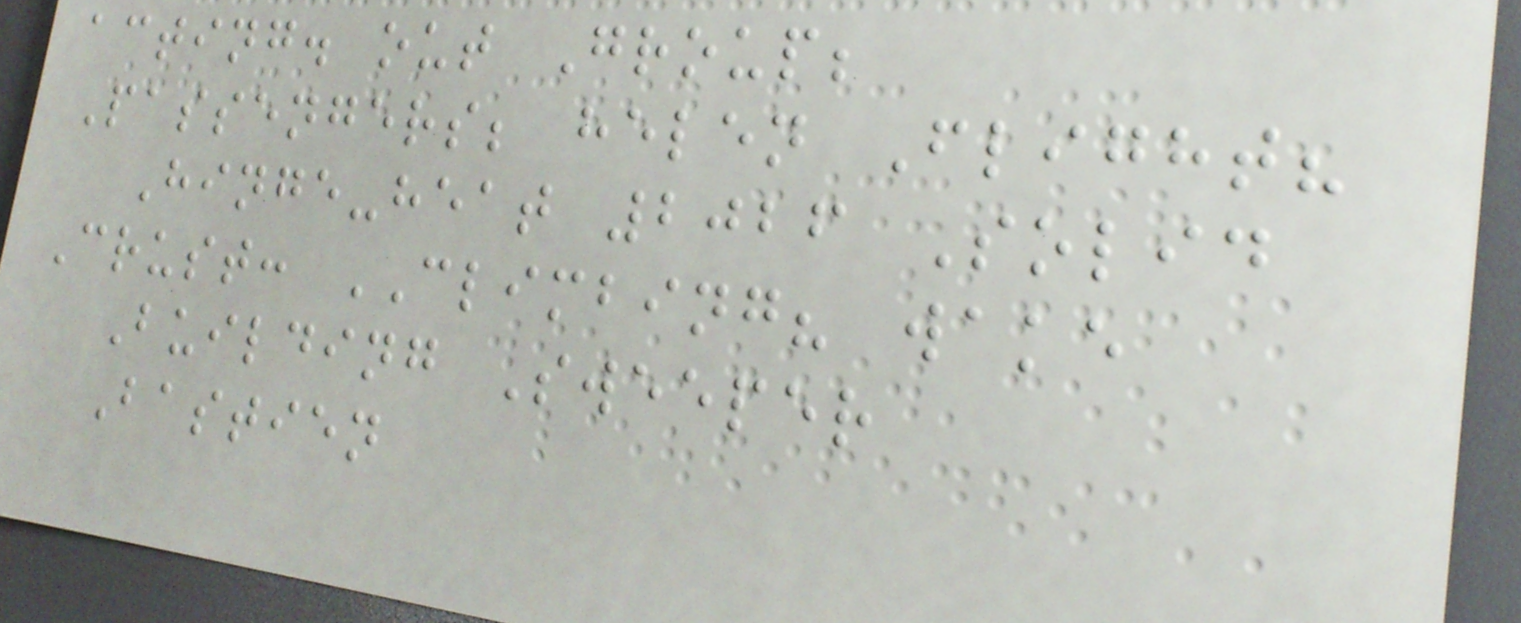acting. out Group;
Passengers; helen Flight?
Hinge-heat 2026 Solid
Crust: CLIMBING? wake
Building Sweeper
Bastien
